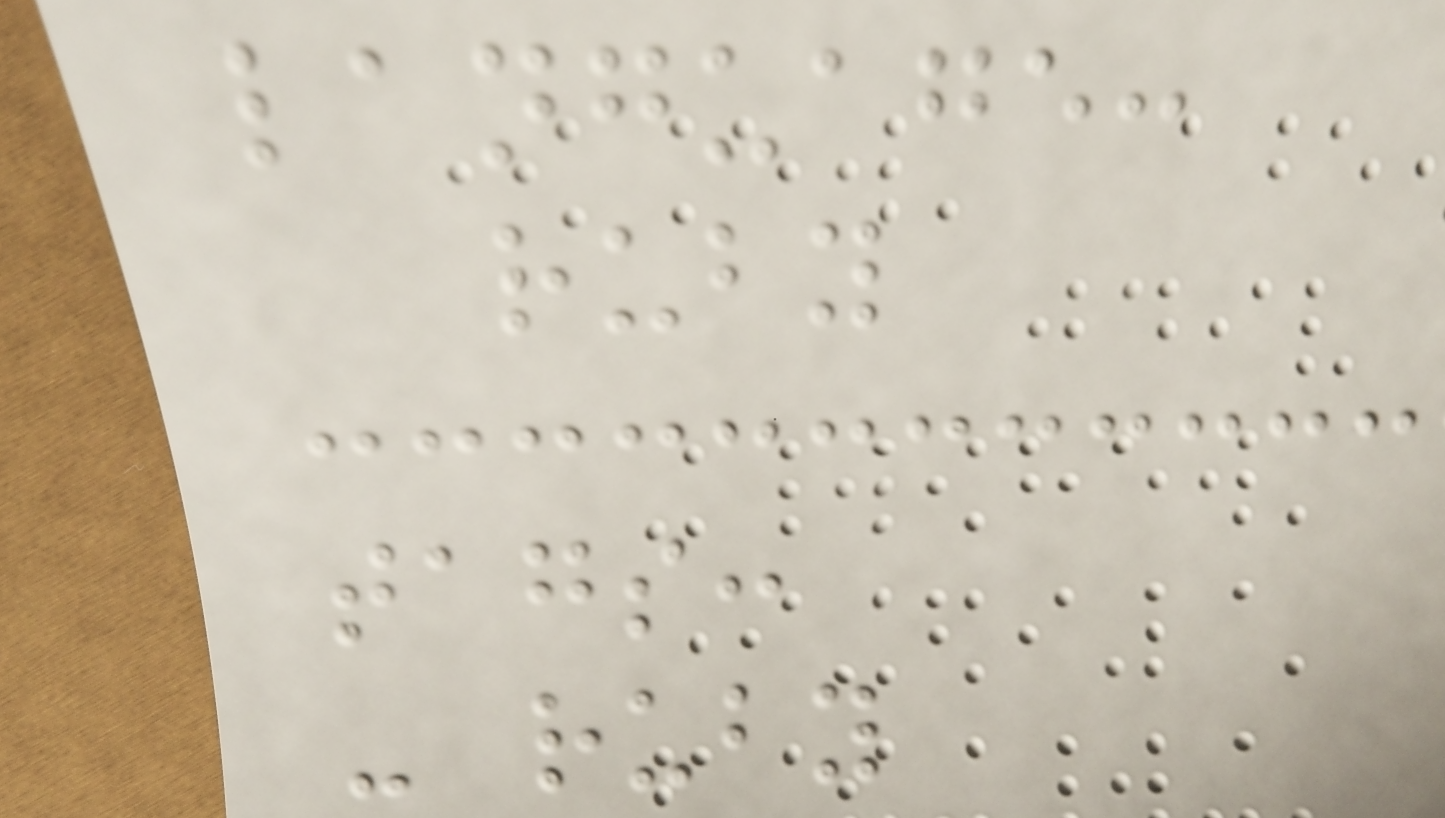language:
ruby
tags:
- ruby
